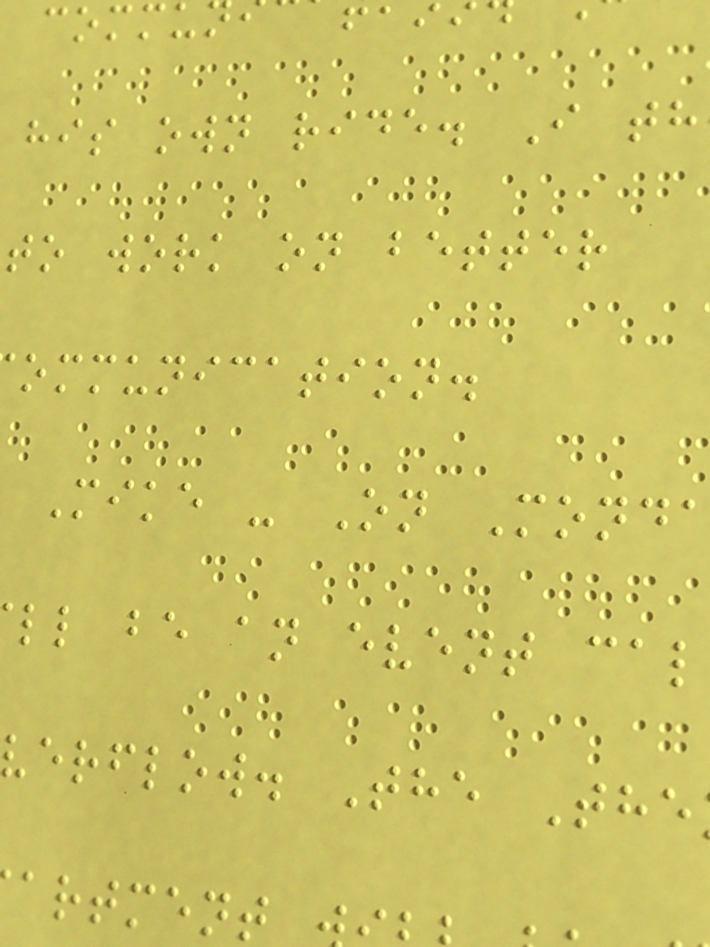his own ride. I th
to work on better
ommunication.
Mike - On Mond
ll be an event cal
verflow. The The
